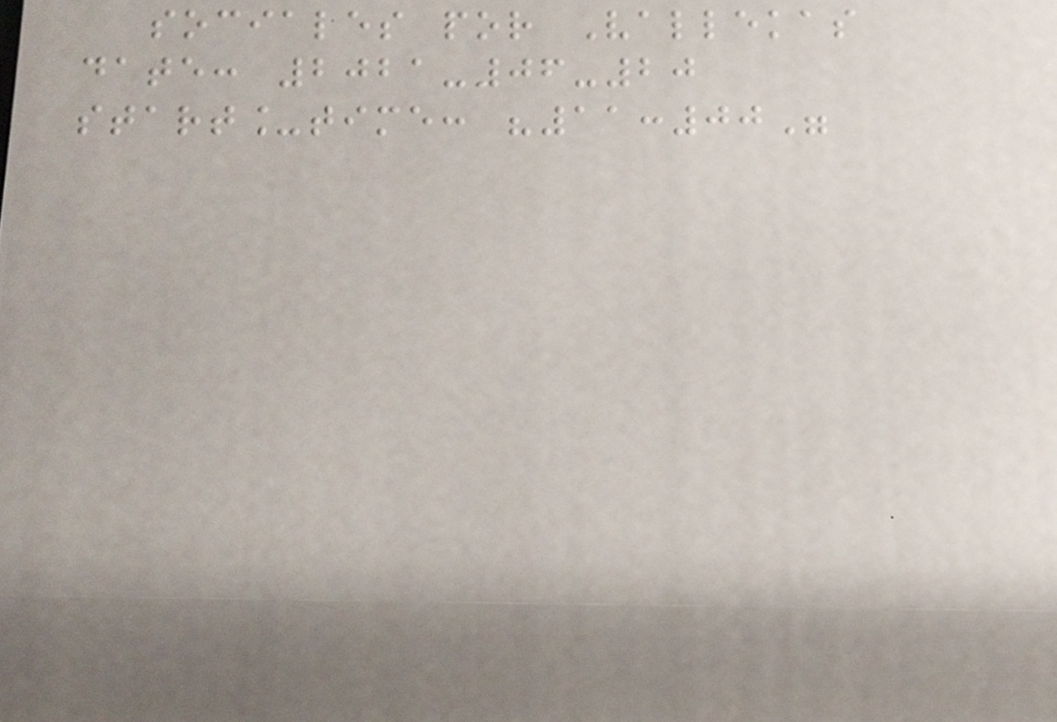sociales por Vallekas
date: 2021-06-20
start_time: "11:00"
